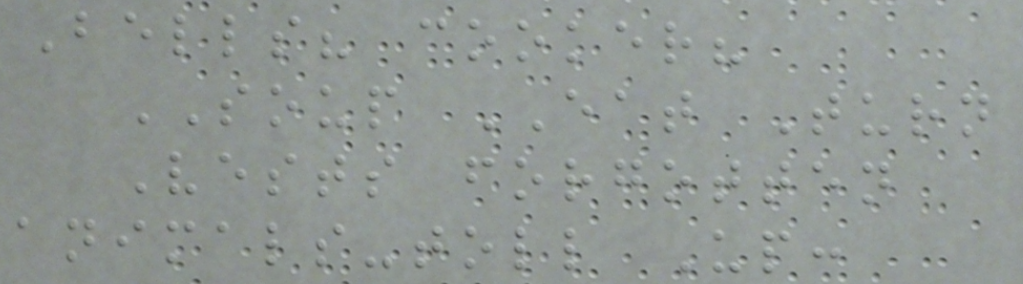Bells? cooker?
SOUP EAT Turn
Vests forgotten
animals-toll Up:
